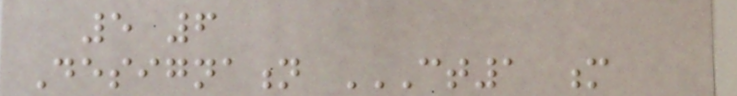5 6
Designation CT1 M
